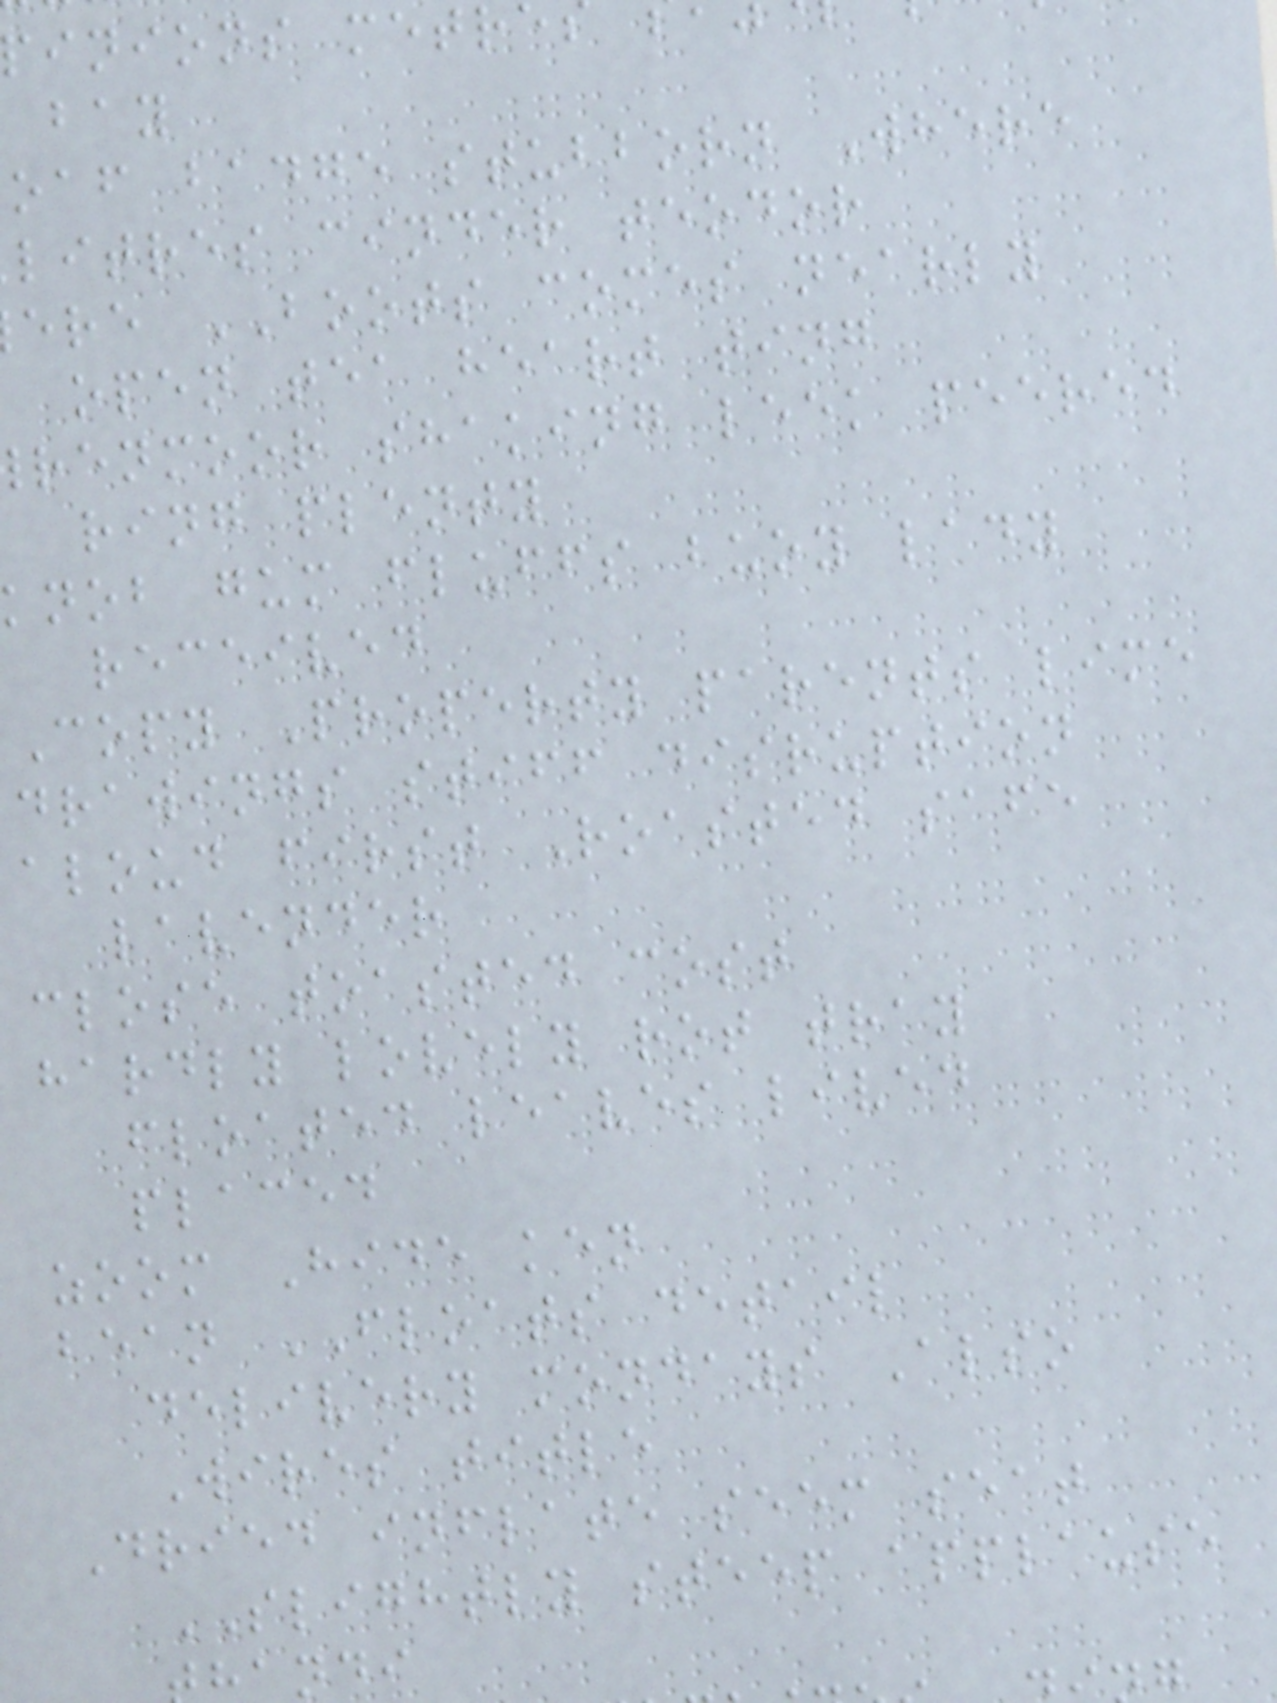pinions metr
bay
oaf badge stubborn Where
litres cinder teodor
ere BOOTS comes nearly
open tea heart ting
renmoor shaking leek peered
ring plenty
knob gum fluffs buoy lady
received
Copy Property parents lime
drawings stiff disruption
aloud first Roasted safe
lavender
close toasted cost
hardly lovely rot tray
floated leaves lived
placed
zoom Hide ken
bean FLOATS detail
delivery mondays Also
Wires title
Dried inflate seem seat
SLIGHTLY steep applause
andi
